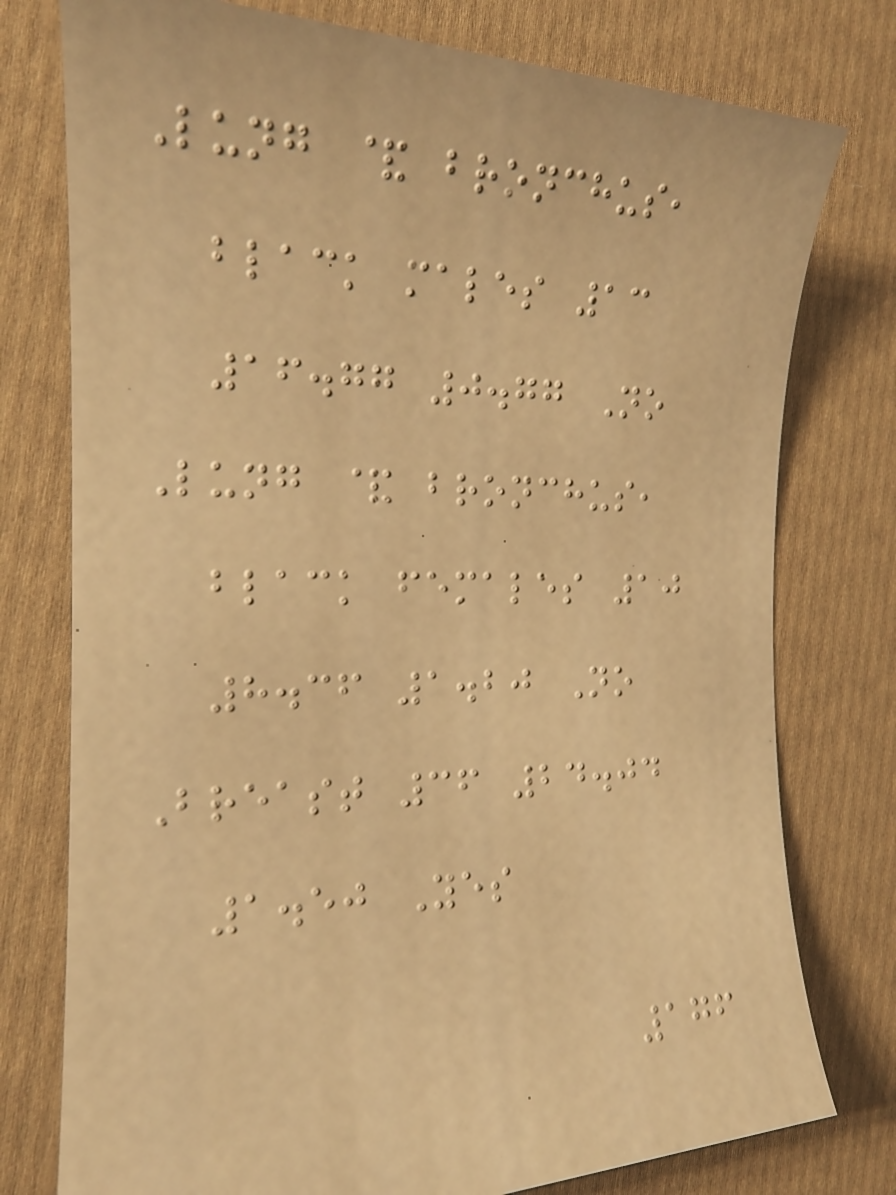Lung & bronchus,
black males 13
16.77 0.77 No
Lung & bronchus,
black females 10
8.36 1.20 No
Breast 36 24.04
1.50 Yes
176
